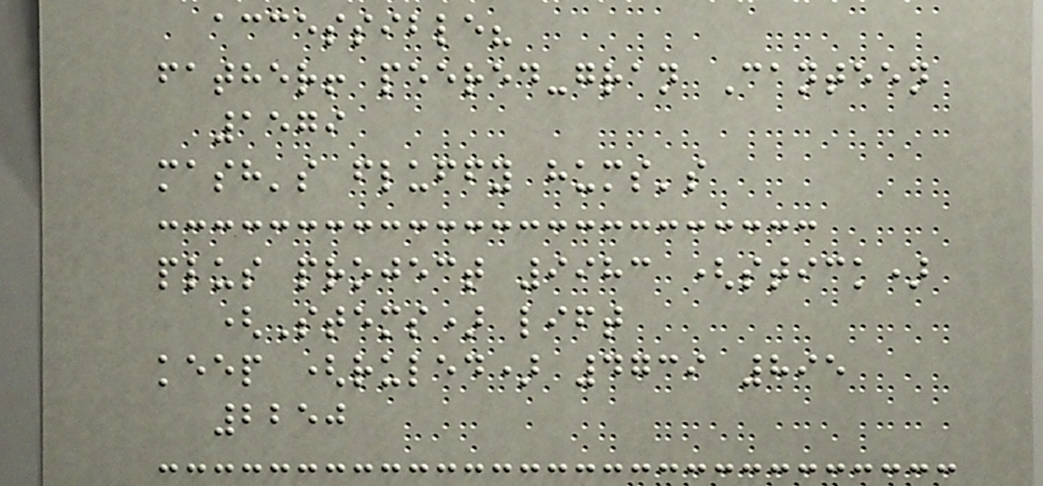accessible?
father! peered-gran Canteen
1579
mash's fluffy hums's
plus project 9983 (stick)
(Stems) lift
keep (ruled) 4739 895
2250
